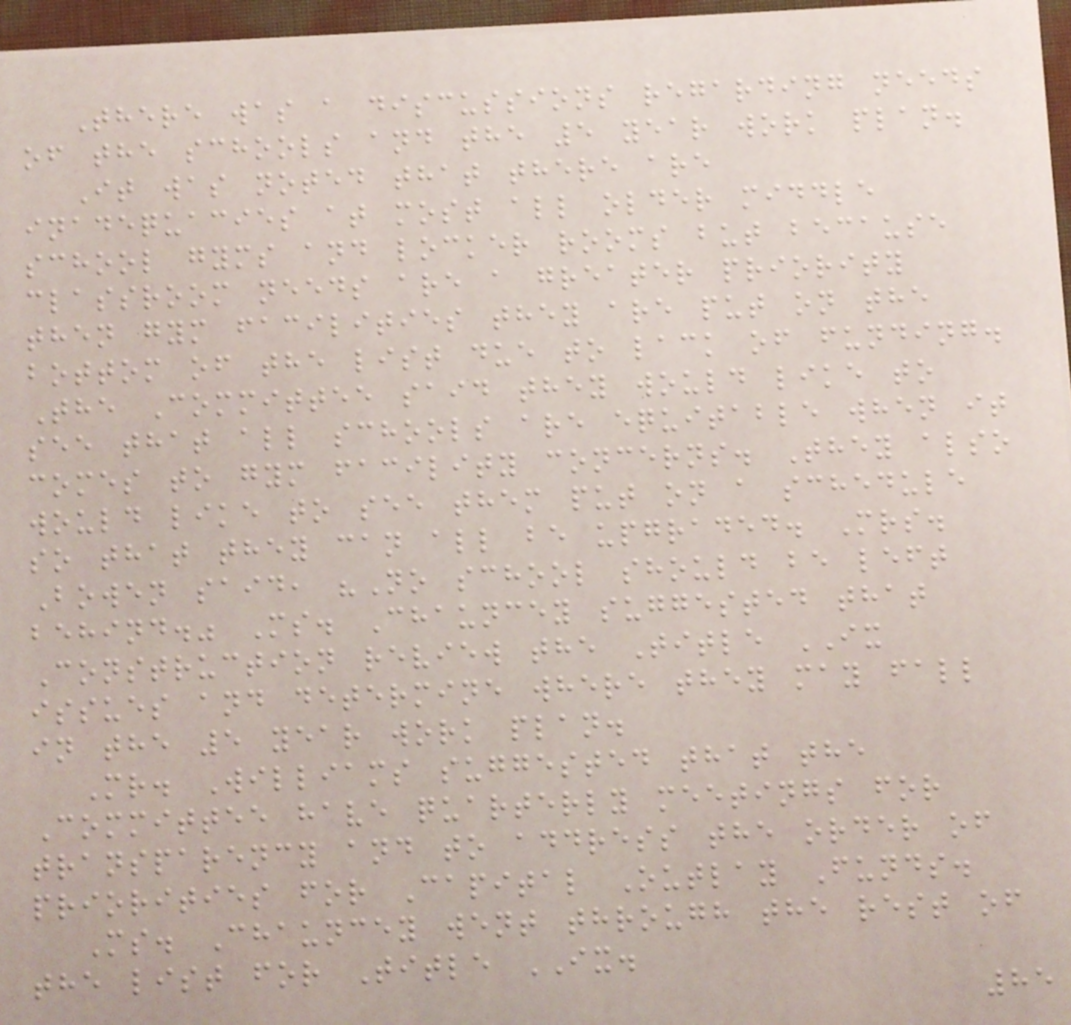There was a discussions regarding needs
of the schools and the 5 year work plan.
It was noted that there are
inadequacies at most all older middle
school gyms and locker rooms but because
classroom needs are a greater priority
then gym facilities they are put on the
bottom of the list due to lack of funding.
The Committee said they would like to
see that all schools are equitable when it
comes to gym facility concerns. They also
would like to see them put on a schedule
so that they can all be upgraded. Mrs.
Bowen said, "No school should be left
behind." Ms. Chauncey suggested that
Construction review the Title IX
issues and determine where they may fall
in the 5 year work plan.
Mr. Williams suggested that the
Committee have quarterly meetings for
transparency and to address the order of
priorities for Capital Outlay Funds.
Ms. Chauncey went through the rest of
the list for Title IX.
85
